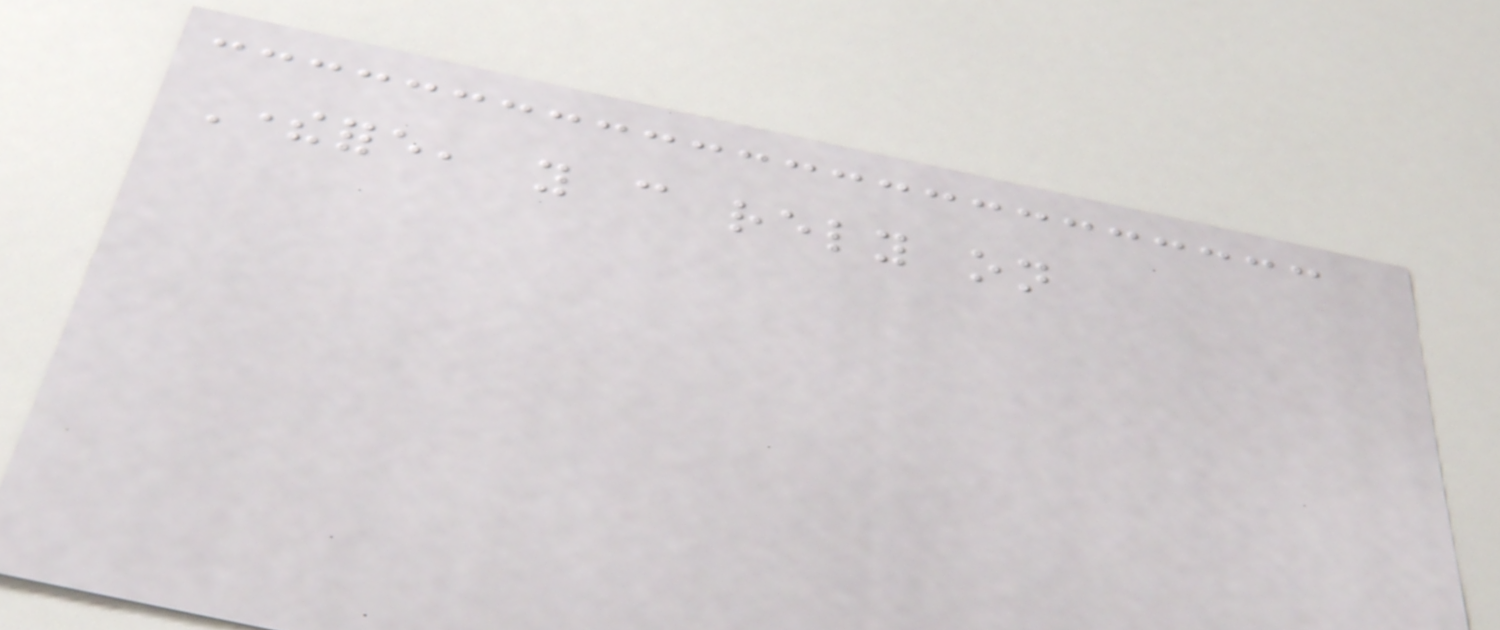Therefore, you can rely on
